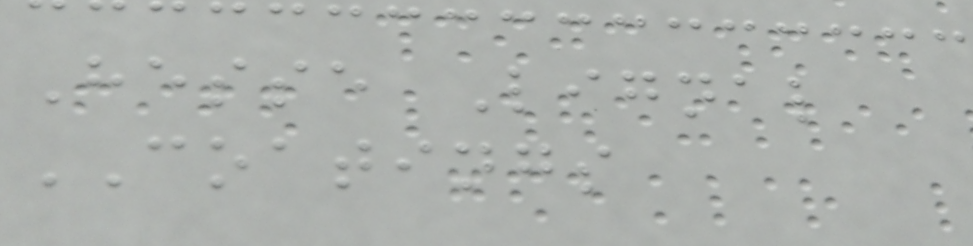Hesse Lignal
COATINGS
